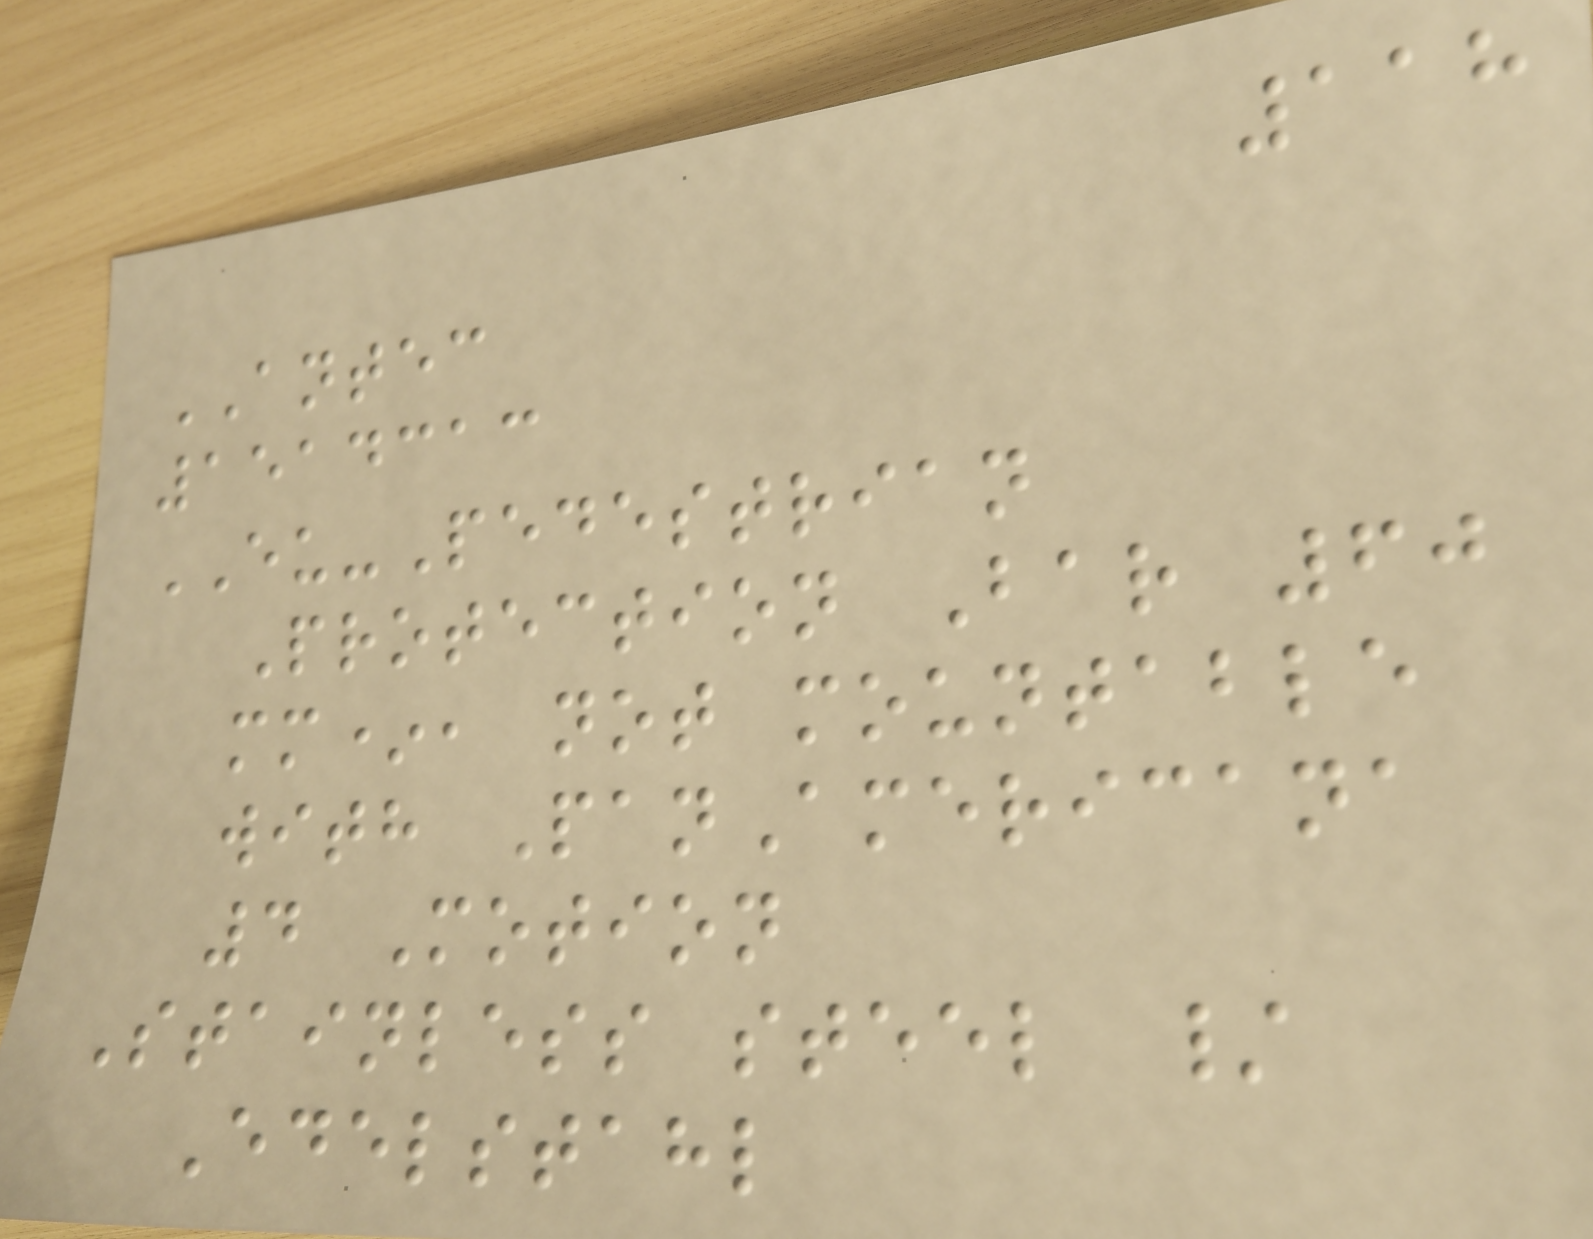118
ANTEC
1514313
EU-Pedestrian
Protection Bar 60
mm*, not mountable
with PanAmericana
4 Motion
Stainless steel /
Edelstahl
